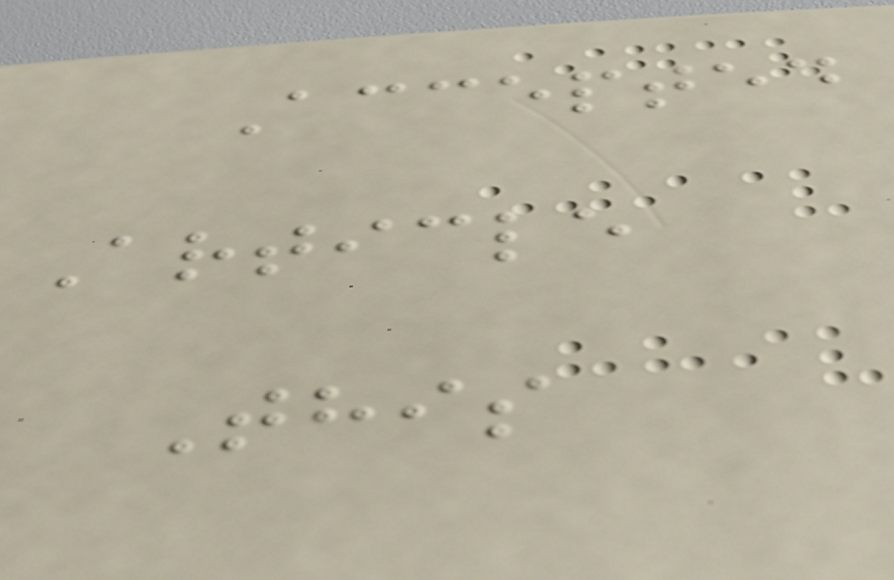Accepted
Article
This
